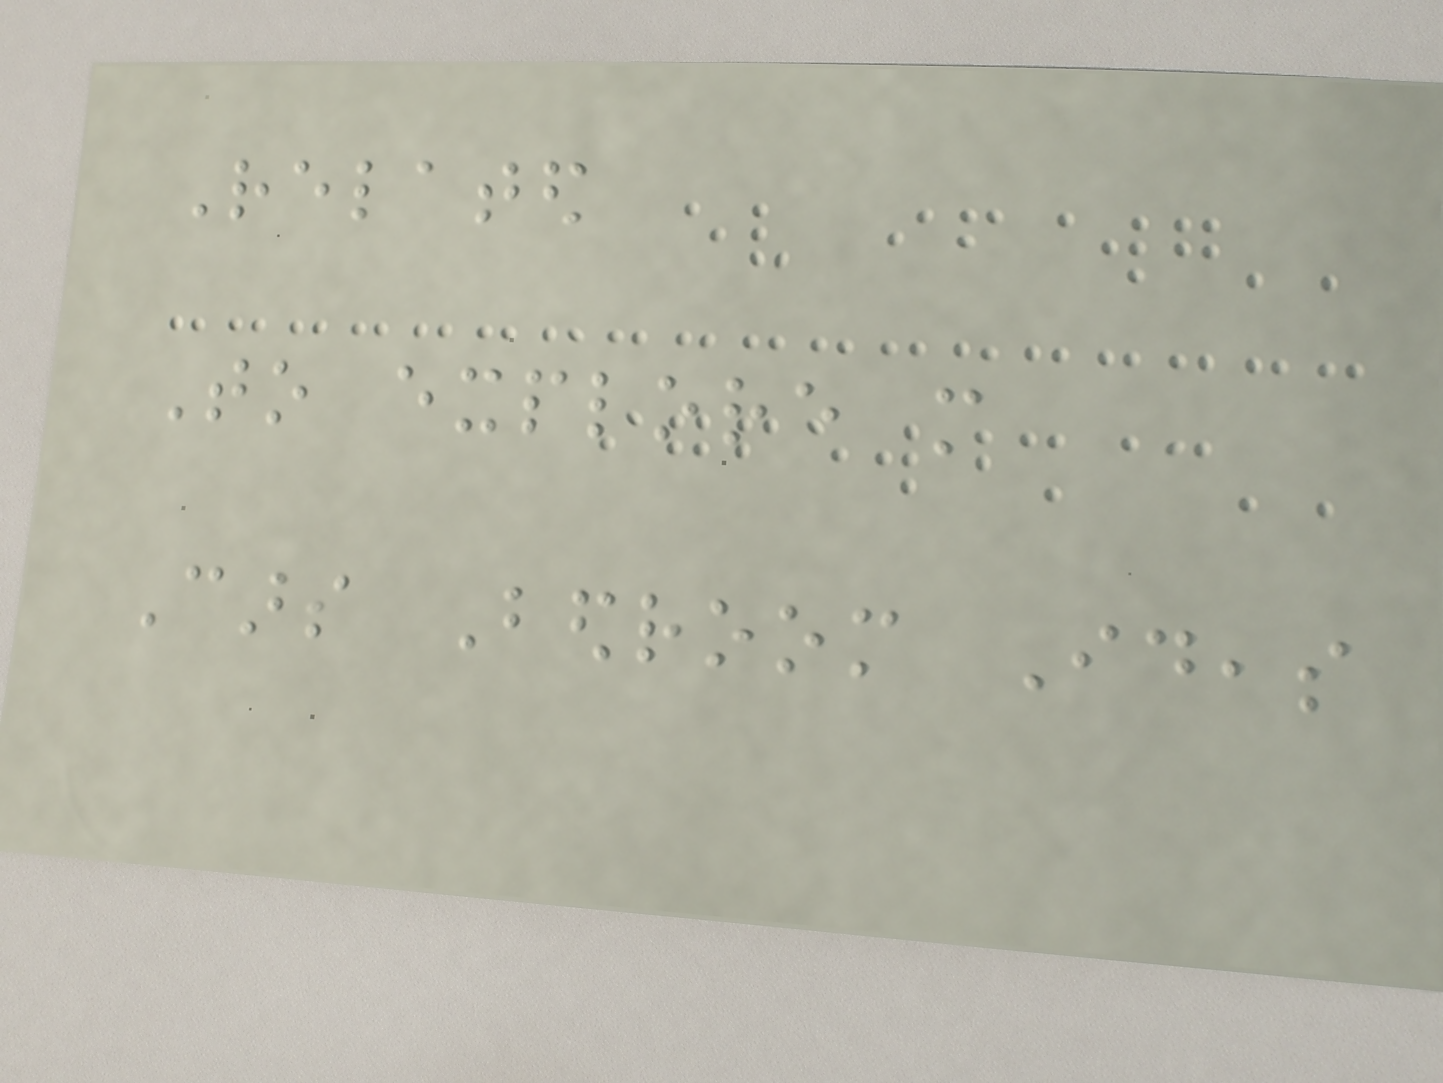Related
To explore more
Cars Bedroom Ideas
